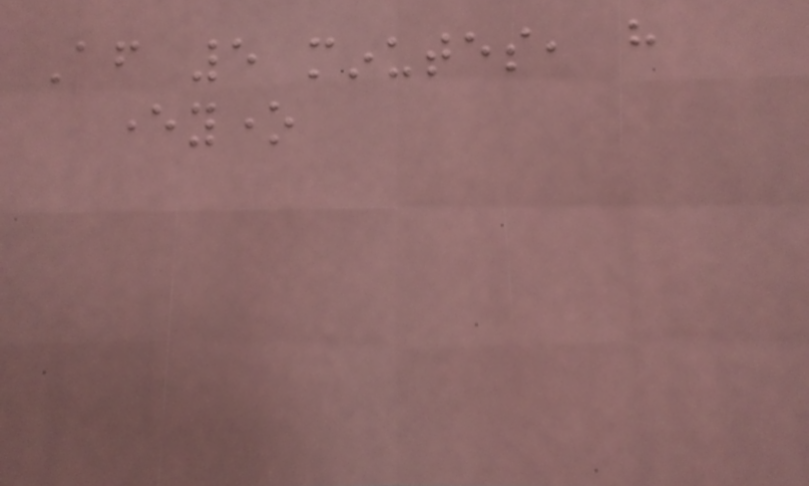After 5 minutes, have
everyone
